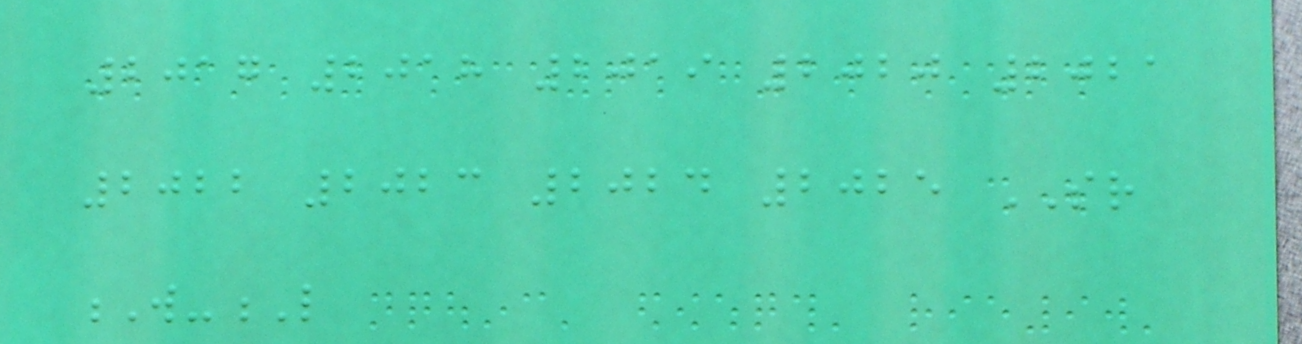2017 2018 2019 2020 2021
2022 2023 2024 2025 SR
W-L
